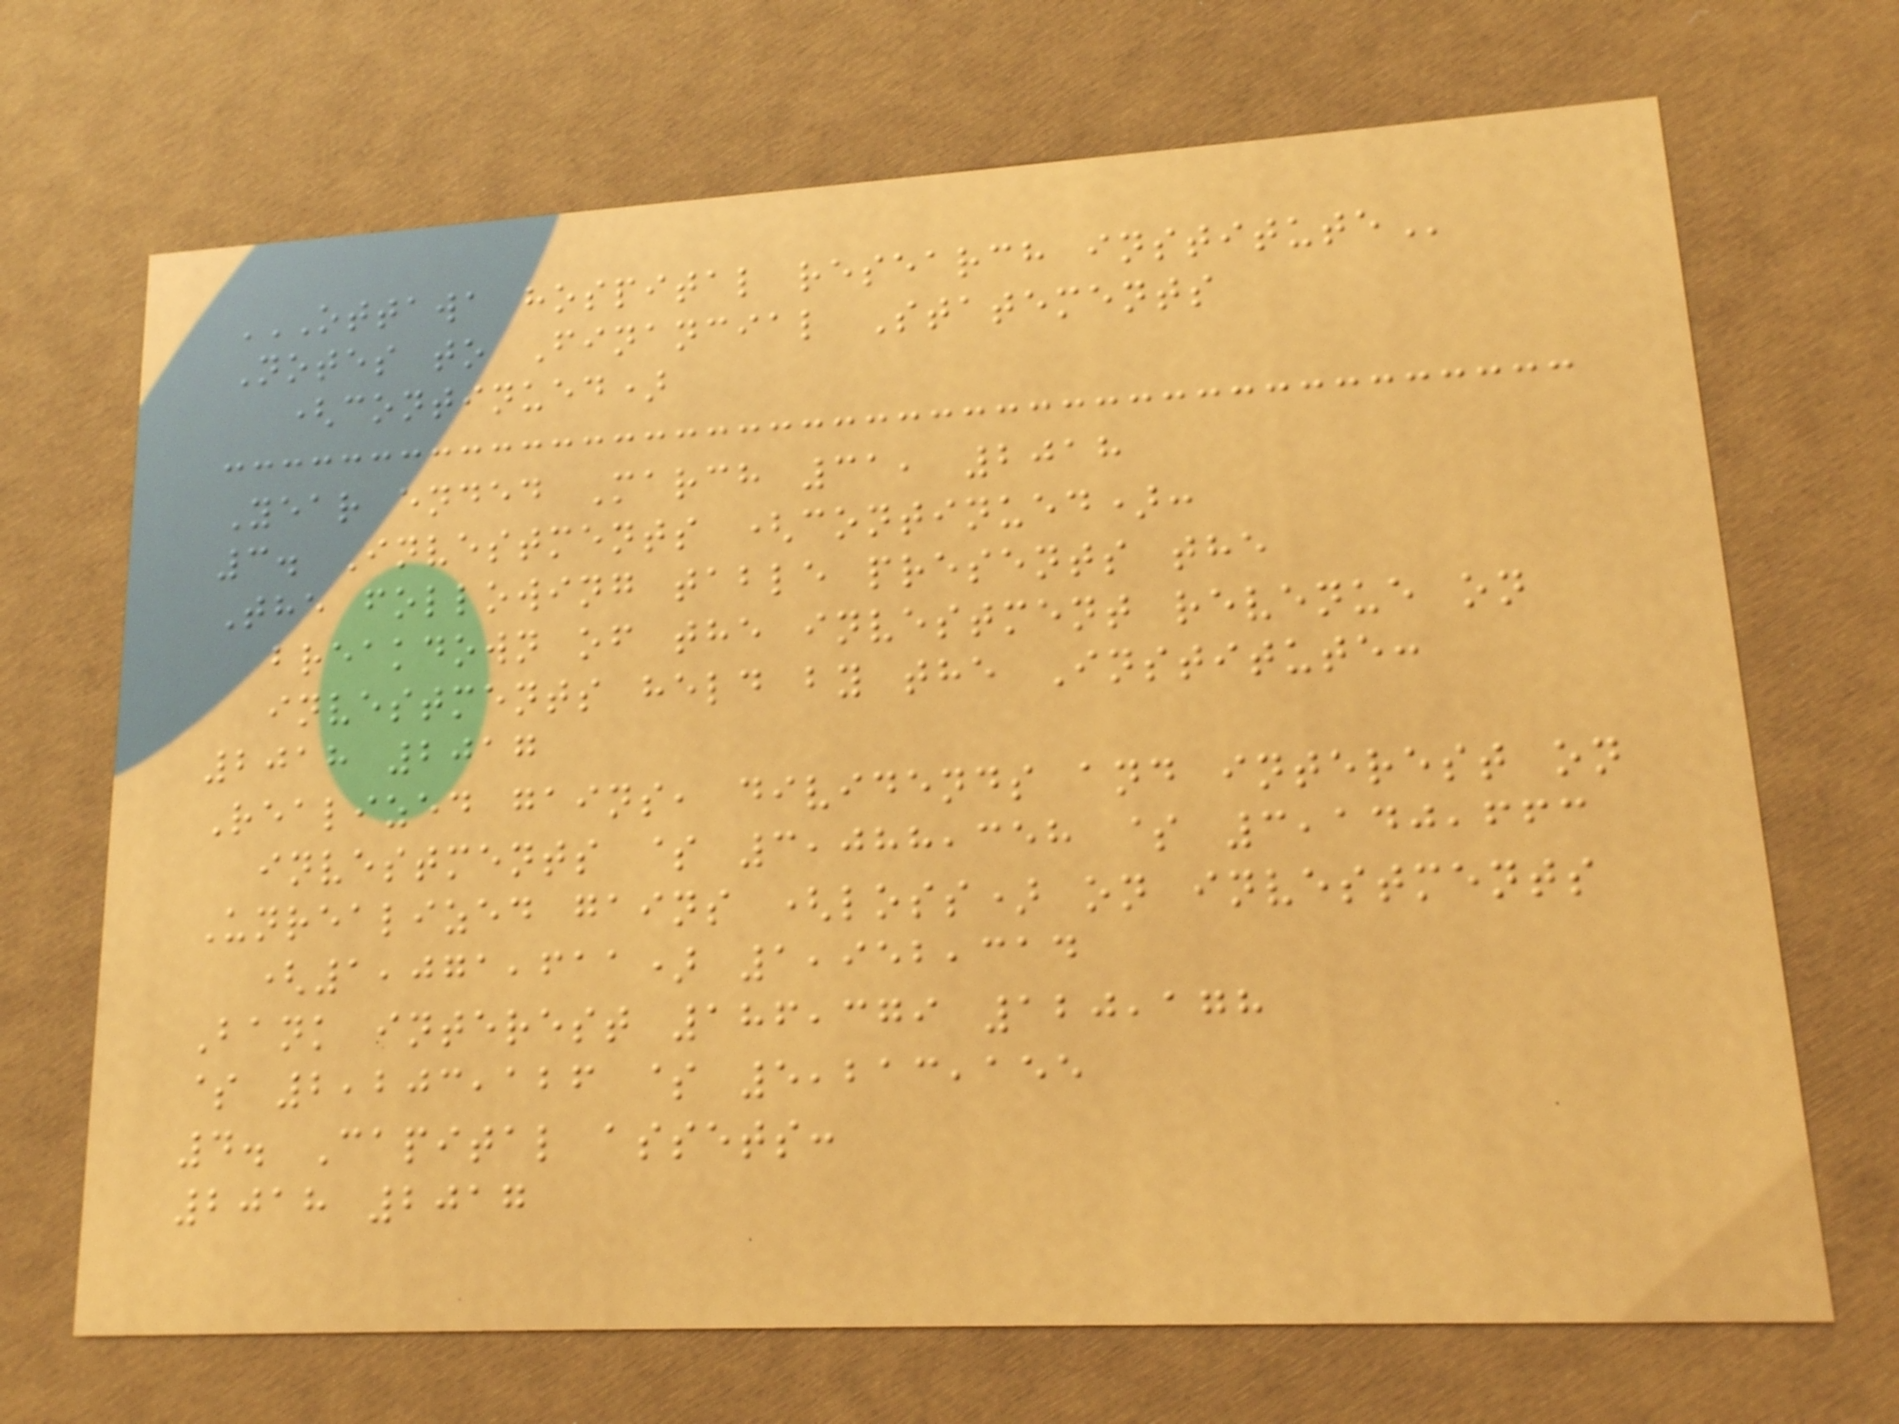OTTAWA HOSPITAL RESEARCH INSTITUTE
Notes to Financial Statements
(continued)
Year ended March 31, 2018
3. Investments (continued):
The following table presents the
breakdown of the investment revenue on
investments held by the Institute:
2018 2017
Realized gains, dividends and interest on
investments $ 3,088,358 $ 3,140,663
Unrealized gains (loss) on investments
(1,071,611) 1,952,314
Bank interest 186,379 120,178
$ 2,203,126 $ 5,213,155
4. Capital assets:
2018 2017
